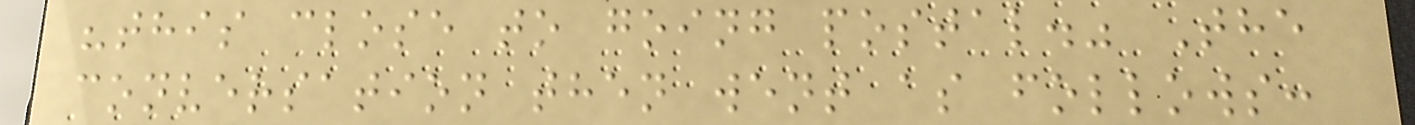"this close to going postal." The
conversation then went as follows:
